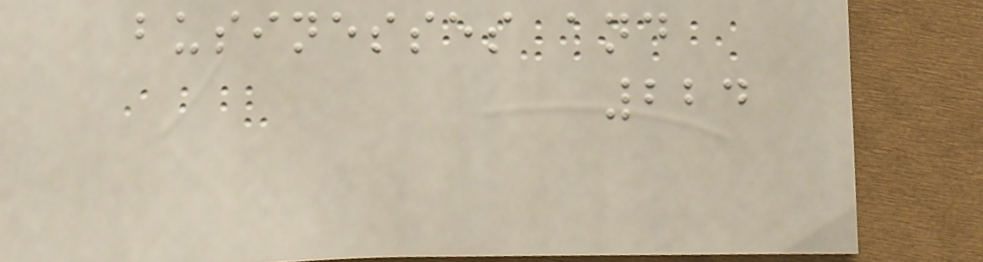businesses and
224
